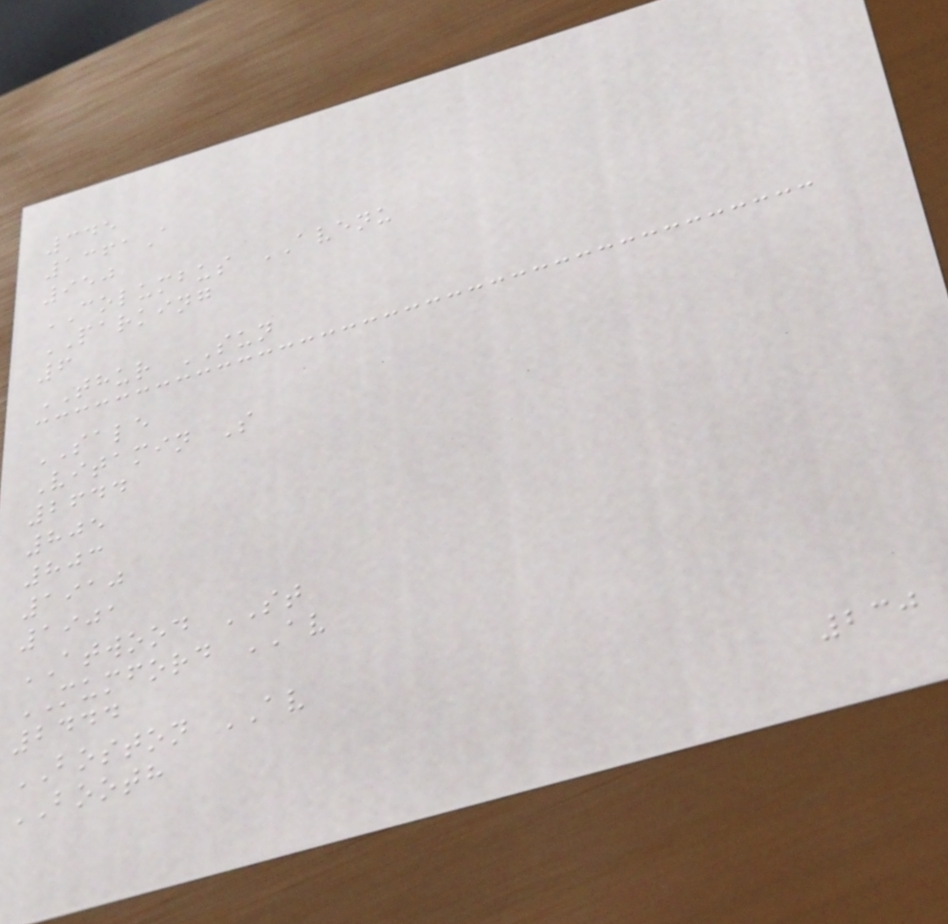345
1361A
950
COLUMBUS AVENU
PARKING
6
THUR SUN
SALE
Vitamin S
2644
805
803
1910
1901
ATWOOD ST
MUMFORD AV
2444
BOSTON AV
BOOTH
230
